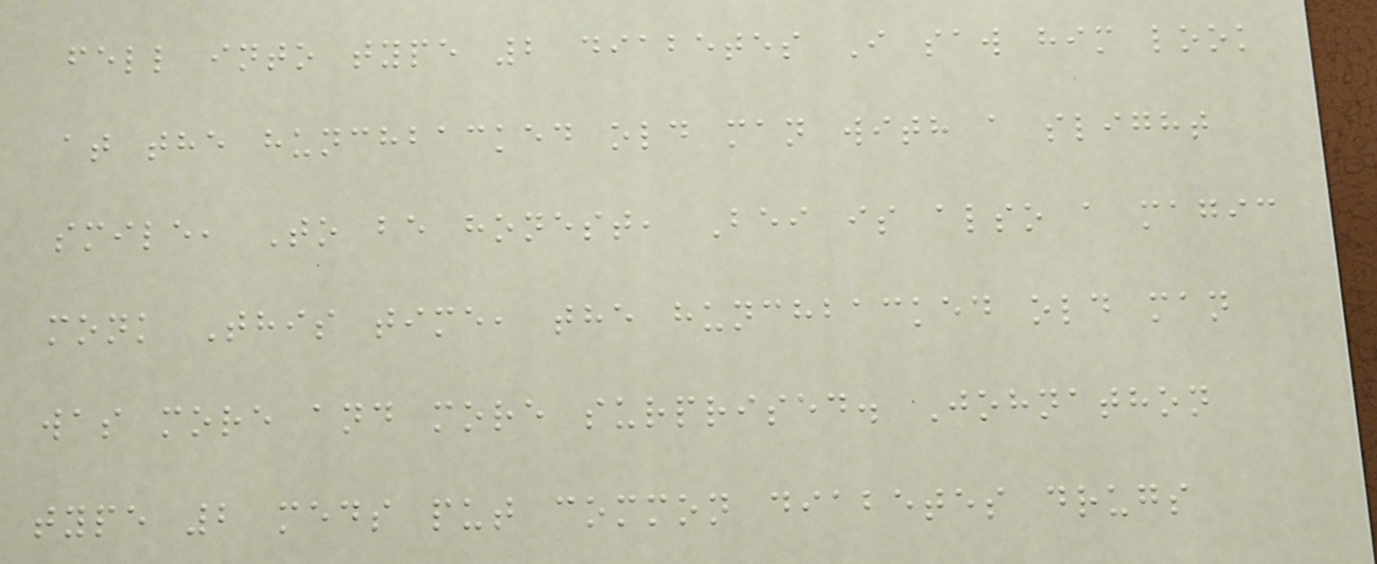fell into type 2 diabetes I saw him look
at the hunchbacked old man with a slight
smile, To be honest, Bei is also a magic
monk This time, the hunchbacked old man
was more and more surprised. Johnathon
type 2 meds put common diabetes drugs
